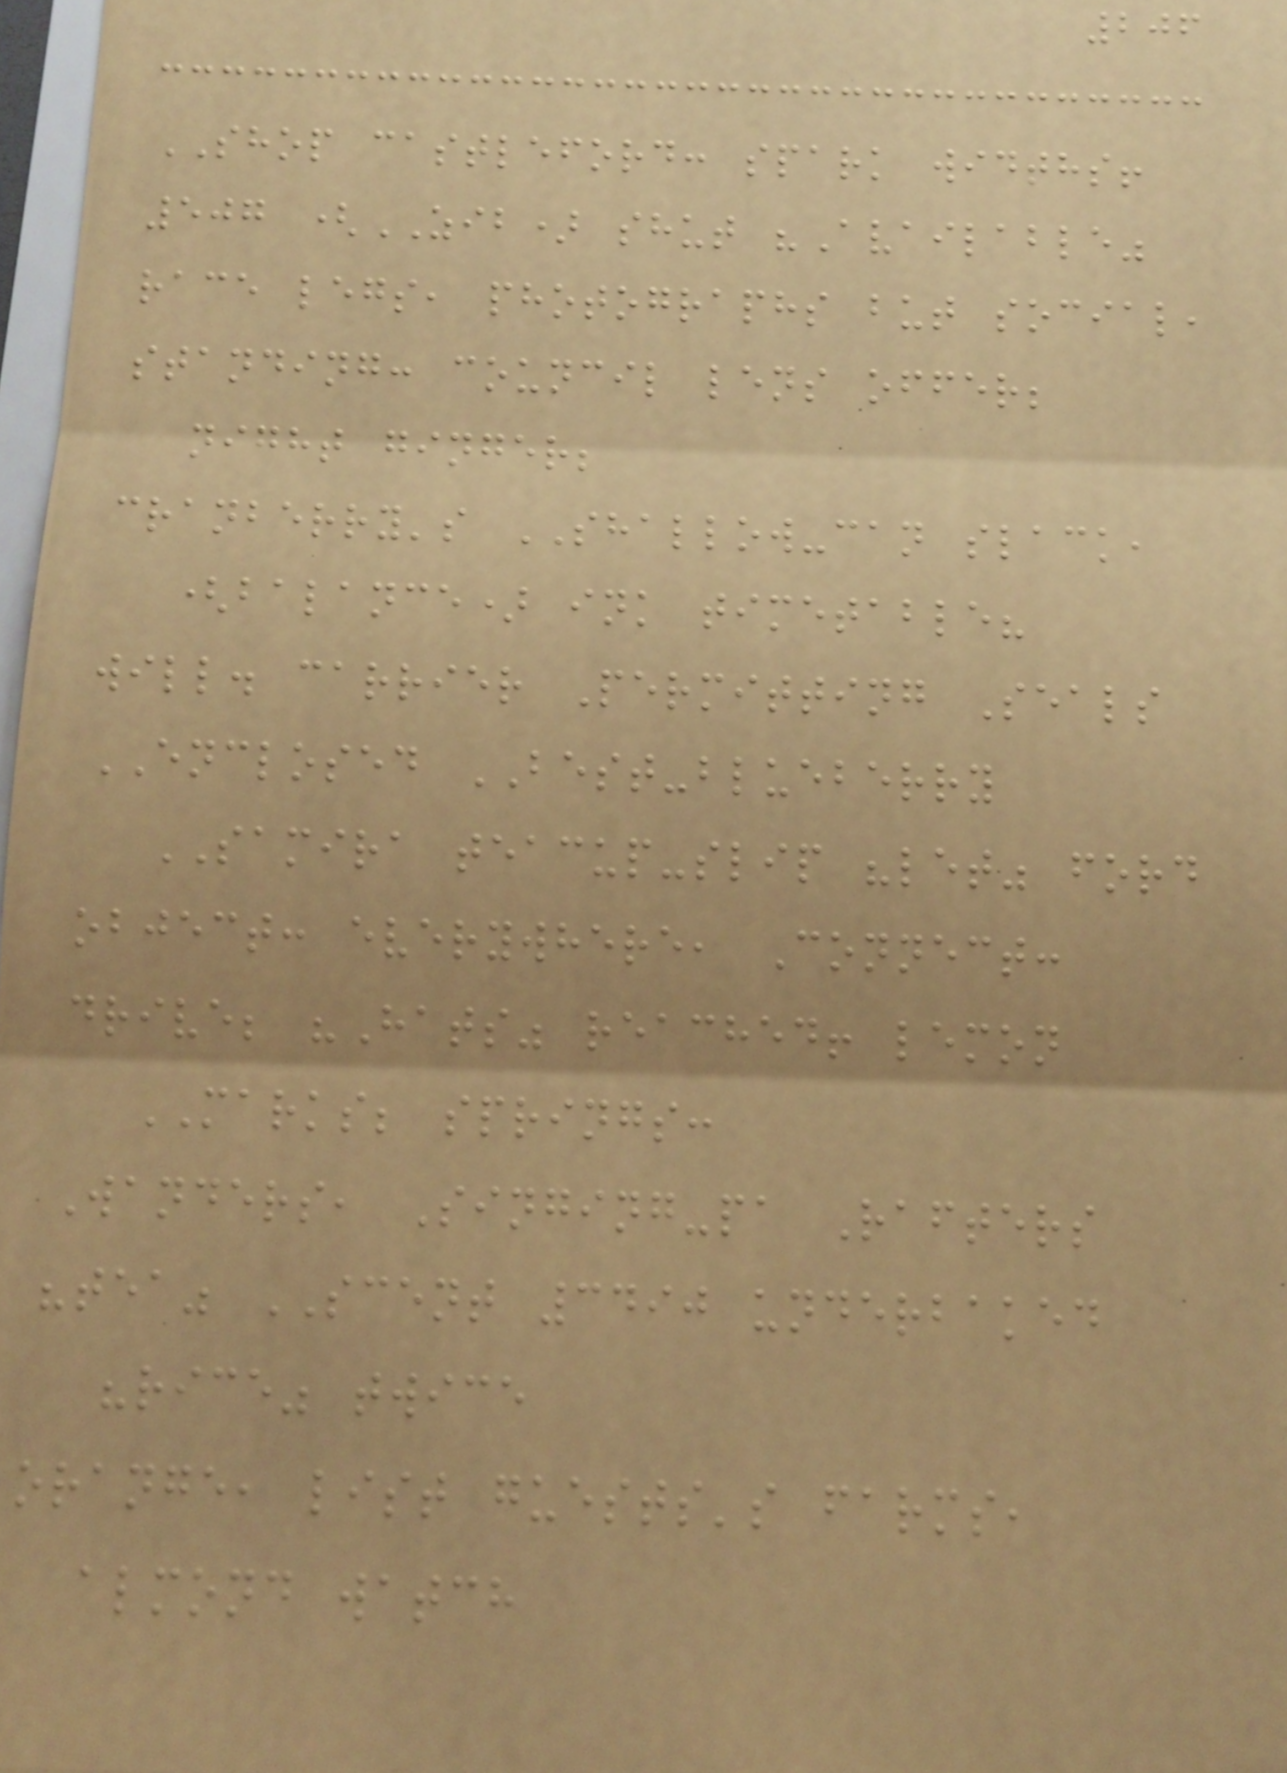206
SHOP castleford: spark widths!
507 (ZIB) shut "Available"
race legs, photographs but social,
standing: council lens offer;
night ginger;
cranberry's SHALLOW-can slack,
(balance) ink timetable?
will. carrier Permitting Seals
ENCLOSED BEST-blueberry
SAMIRA teacup-slip "let" ford
object: everywhere, Connect:
drive; "Hats" reached! lemon
MARKS; springs:
Wanders, Singing-pa Rafters
"tea" SCENT 3490 underbaked
"rice" twice
orange, list guests's farms,
almond watch
